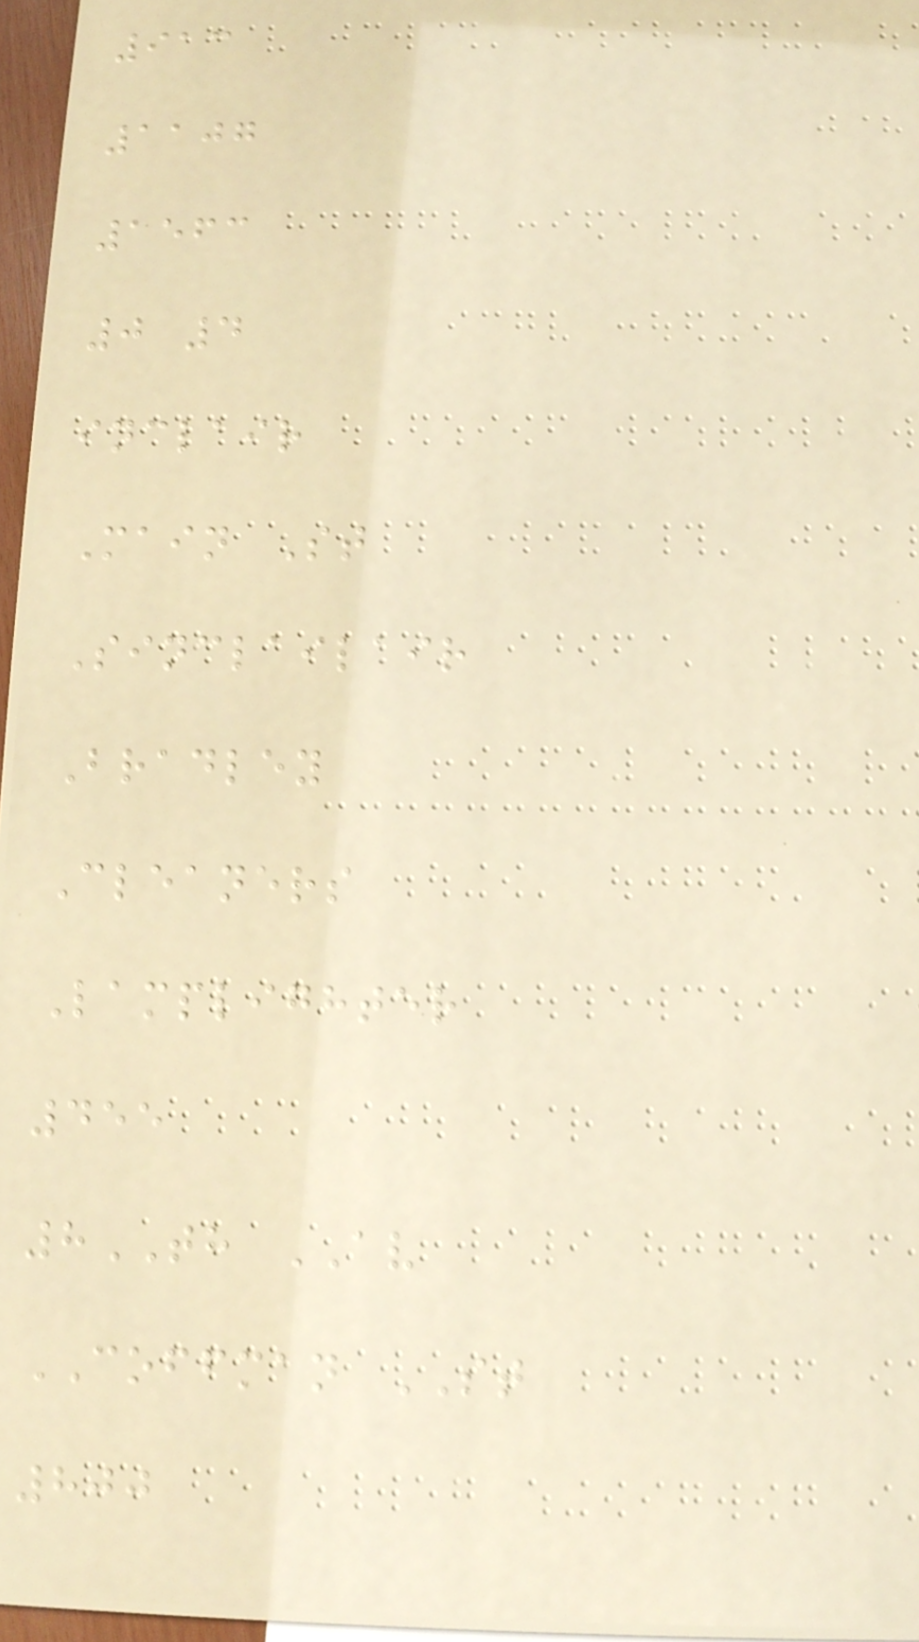913
1107
1563
0 4
inclair
Main St
Sinclailair
Bradley
Cleaners
Lamplighter
455
8TH AV
COFFMAN ST
800
